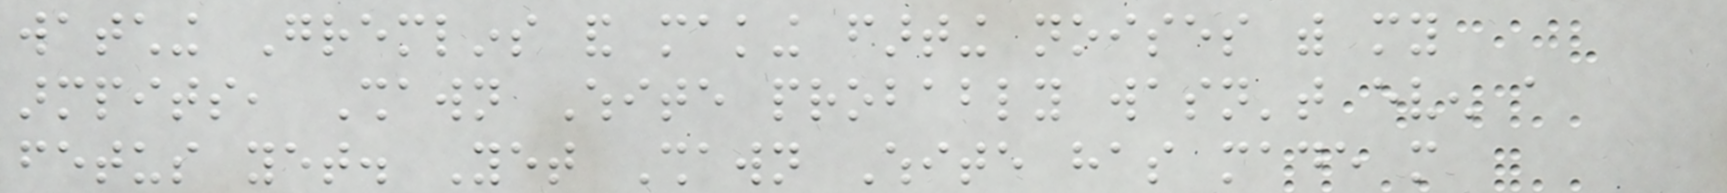watching Gremlins and making farting noises with my
armpits, Shawn White probably wasn't even a
fetus yet. Yet Shawn White has made more
